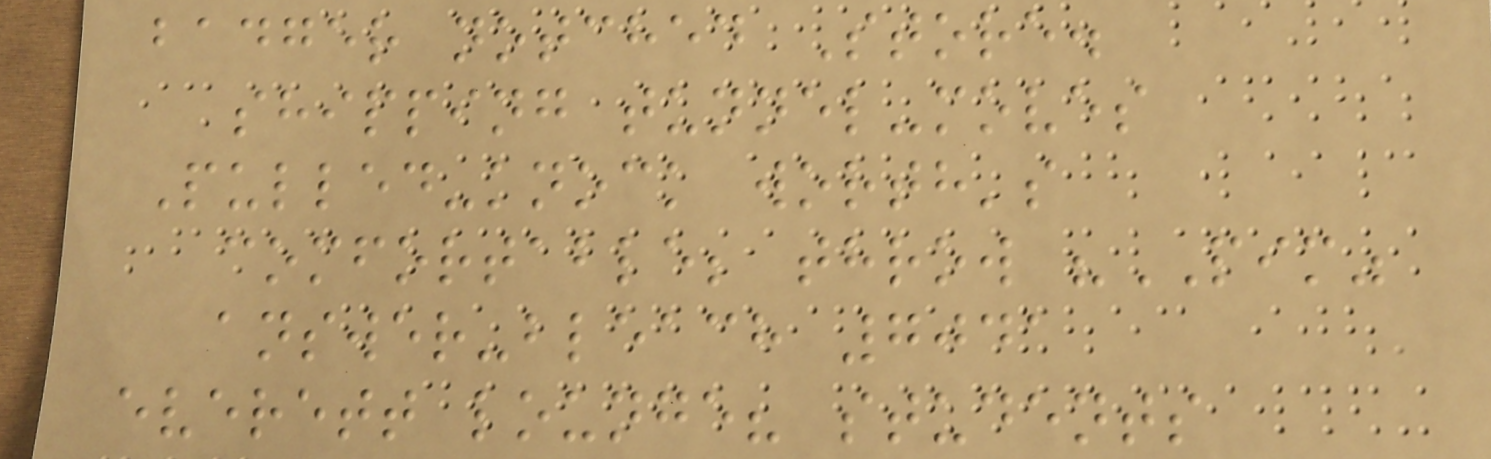badger notched Store.
shipping tunnel-moves
Pulled-knock worth's
comfortable; throw "PIM"
answer-bleach 7041
everett lounge? students
